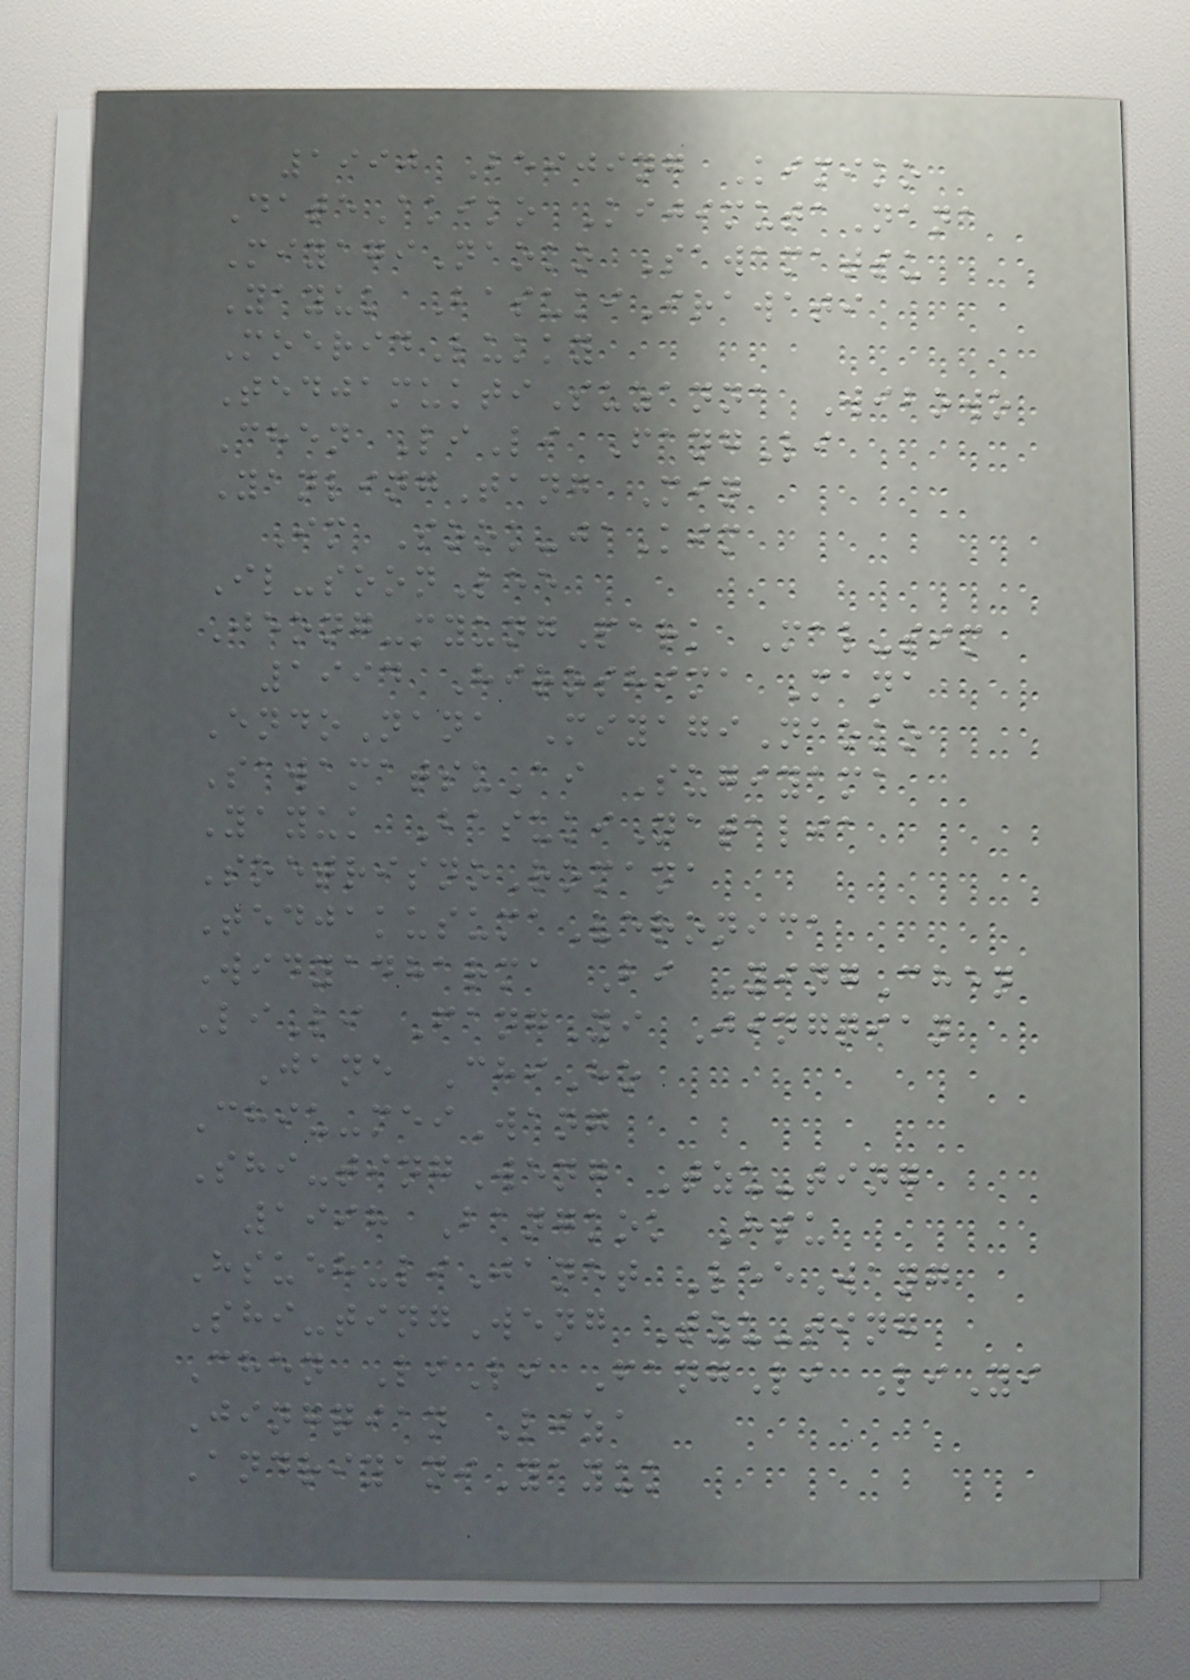1990 Beijing Kimiko
DateAkiko KijimutaNana
MiyagiNaoko Sawamatsu
Yayuk BasukiIrawati
MoeridLukky
TedjamuktiSuzanna Wibowo
Chen LiLi FangLi
YanlingTang Min
Im Sook-jaKim
Il-soonLee
Jeong-myungPark Mal-sim
1994 Hiroshima Mana
EndoNana MiyagiNaoko
SawamatsuAi Sugiyama
Yayuk BasukiNatalia
SoetrisnoRomana
TedjakusumaVeronica
Widyadharma Bi YingChen
LiLi FangYi Jingqian
Jane ChiHo
Chiu-meiWang
Shi-tingWeng Tzu-ting
1998 Bangkok Hsu
Hsueh-liJanet LeeWang
Shi-tingWeng Tzu-ting
Chen LiLi FangLi LiYi
Jingqian Liza
AndriyaniYayuk
